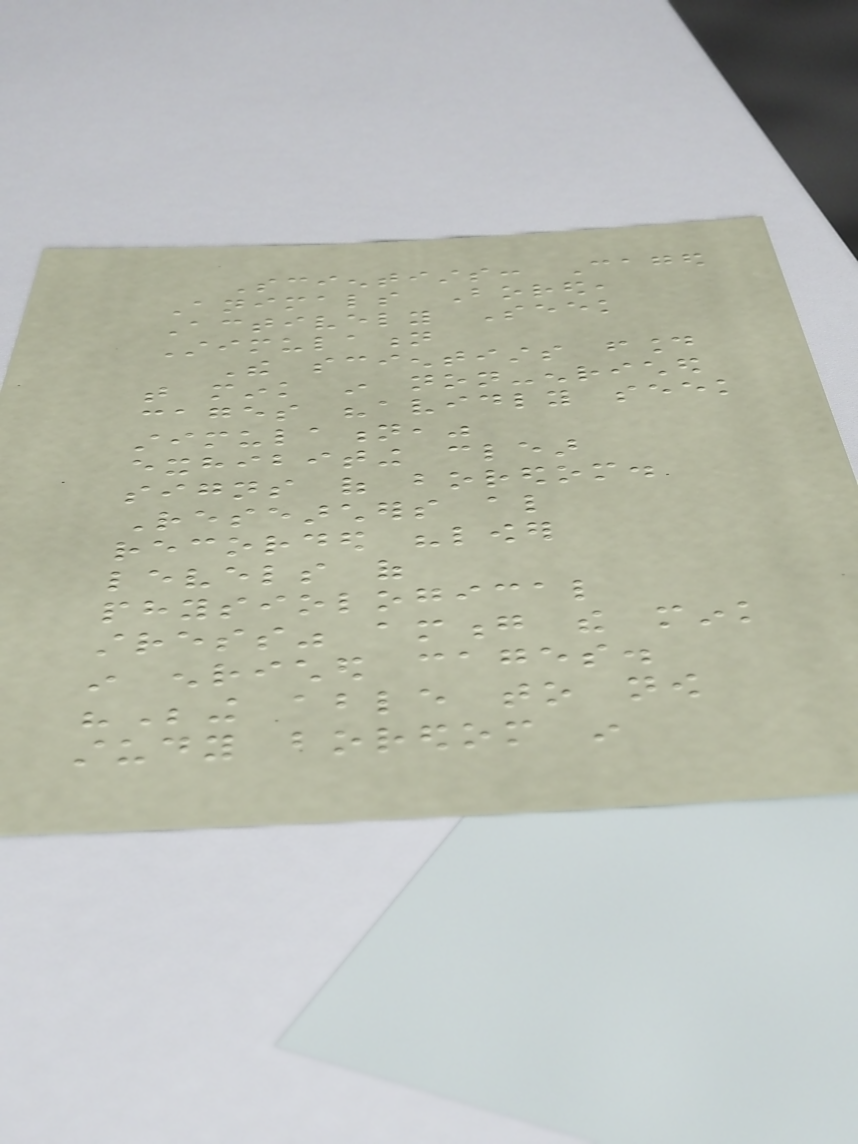Scientists: Caged
Animals Bored,
Actively Seek
Stimulation
The scientists found
that mink in non-enriched
cages "avidly seek
stimulation,"
exhibiting clear
signs of boredom.
Researchers also
recorded "lower
levels of
physiological
stress" among the mink
in enriched cages.
"Being able to now
study boredom in
